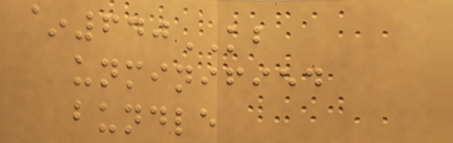~640KB
unminified
bundle
